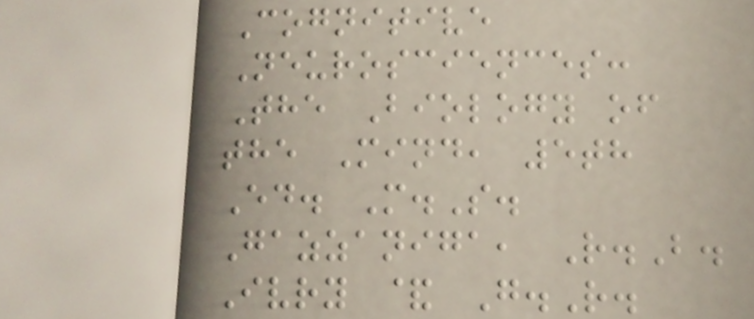Cognitive
Neurosciences:
The Biology of
the Mind, 5th
Ed. M.S.
Gazzaniga, R.B.
Ivry & G.R.
